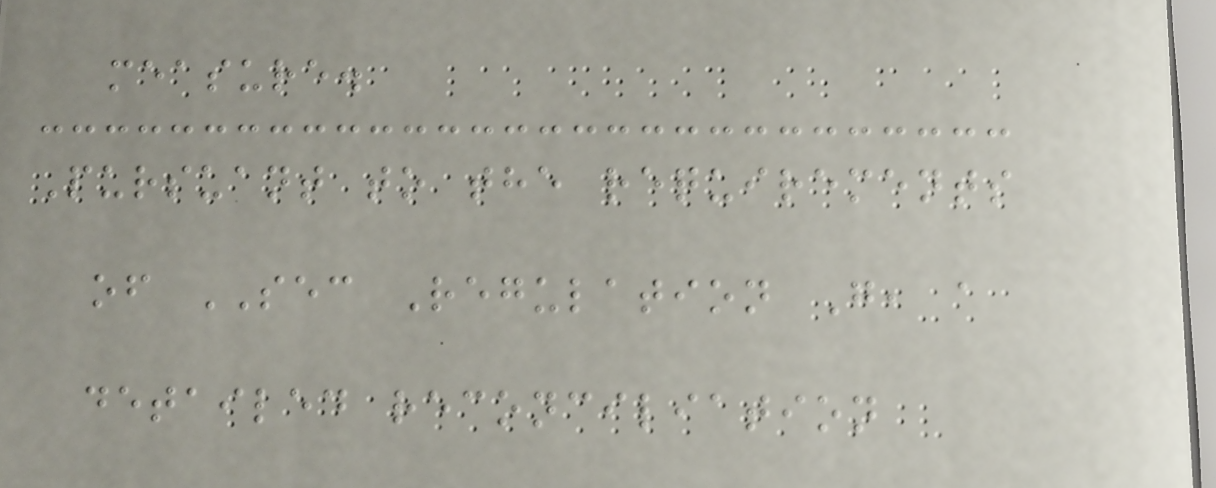measure.
Pursuant to the requirements
of SEC Regulation G, a
detailed reconciliation
